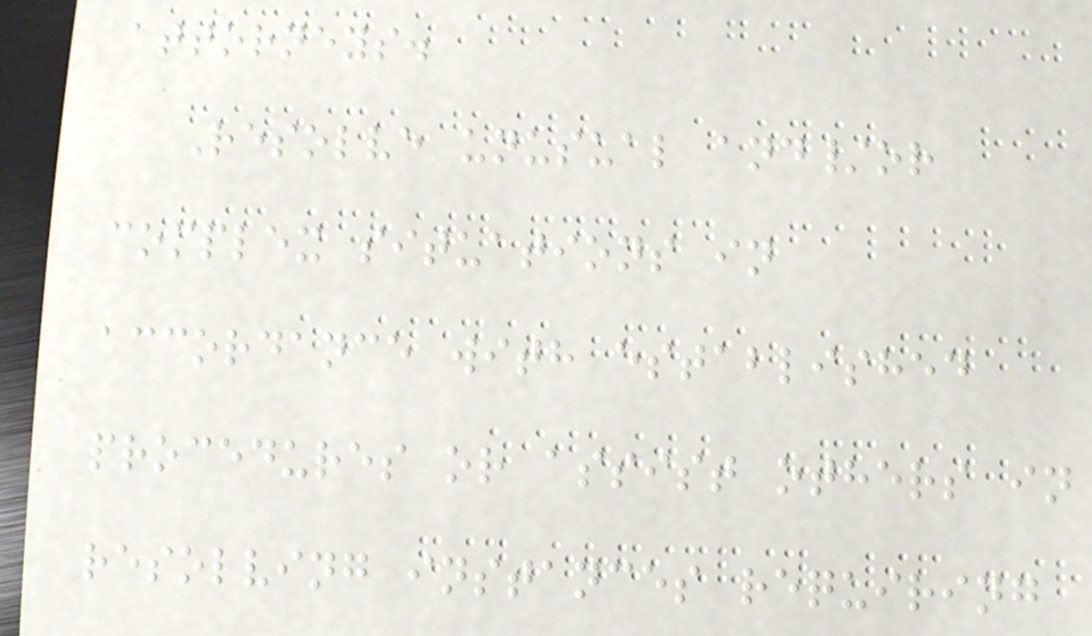attorneys.
Resolve unusual and/or
complex situations in
accordance with established
procedures or assist others in
resolving instances requiring
